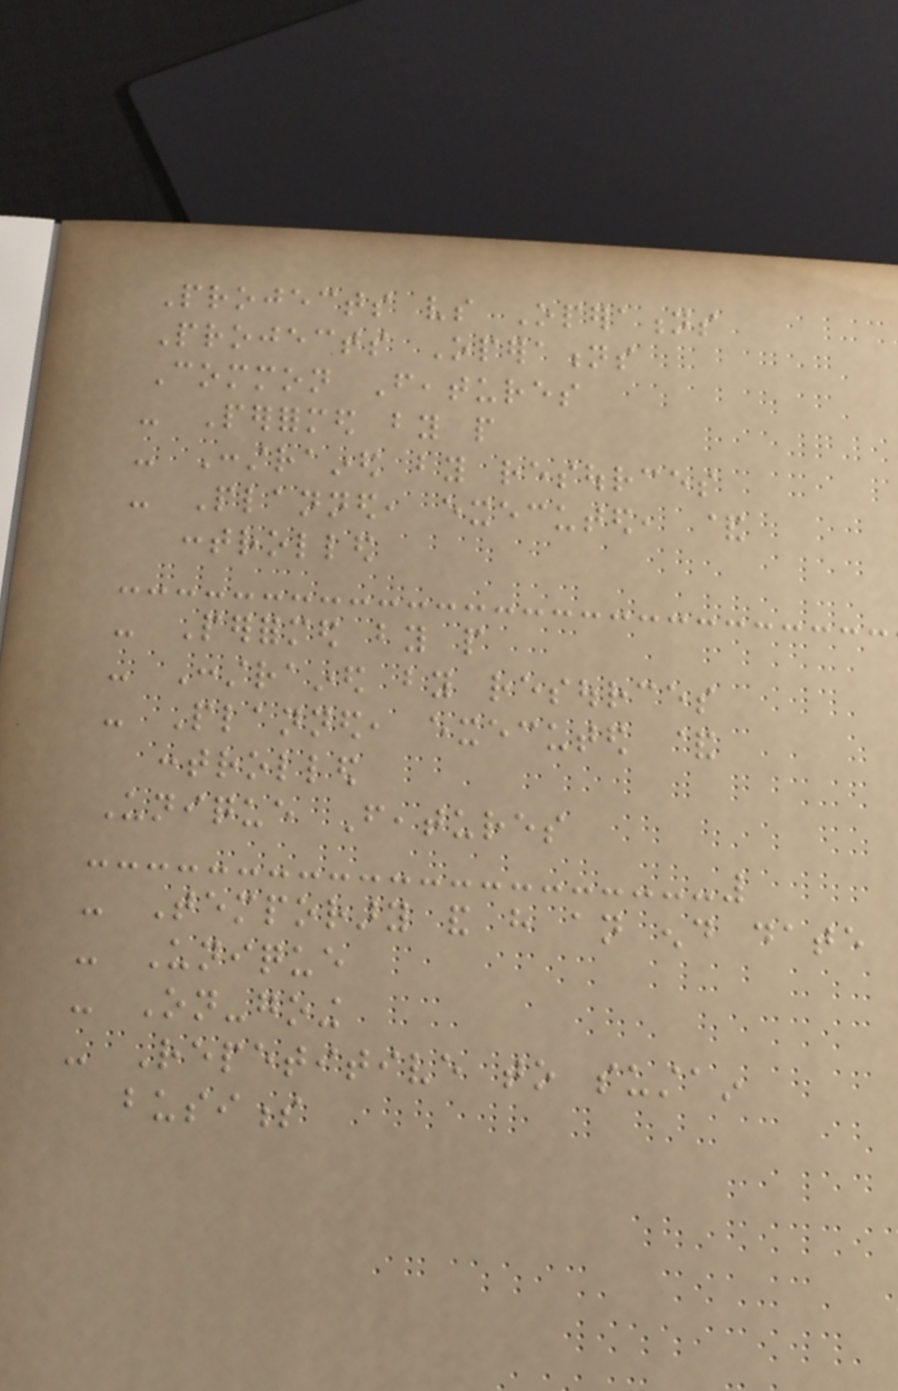Projects vs Operations
Projects Operations
Common Features
- Performed by people
- Constrained by resources
- Planned, executed, &
controlled
- Performed by people
- Constrained by resources
- Planned, executed &
controlled
Unique Features
- Temporary and have an end date
- Unique
- On-going
- Repetitive to sustain
business
